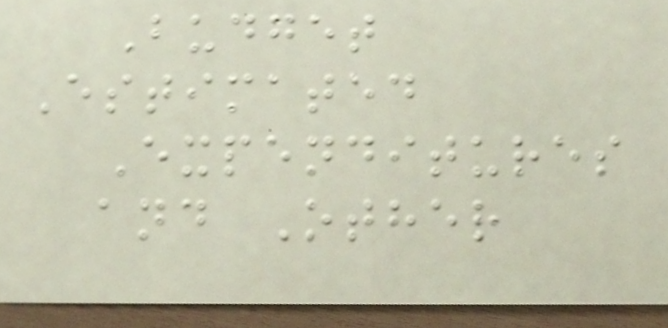Budget
Estimated
Expenditures
and Other
